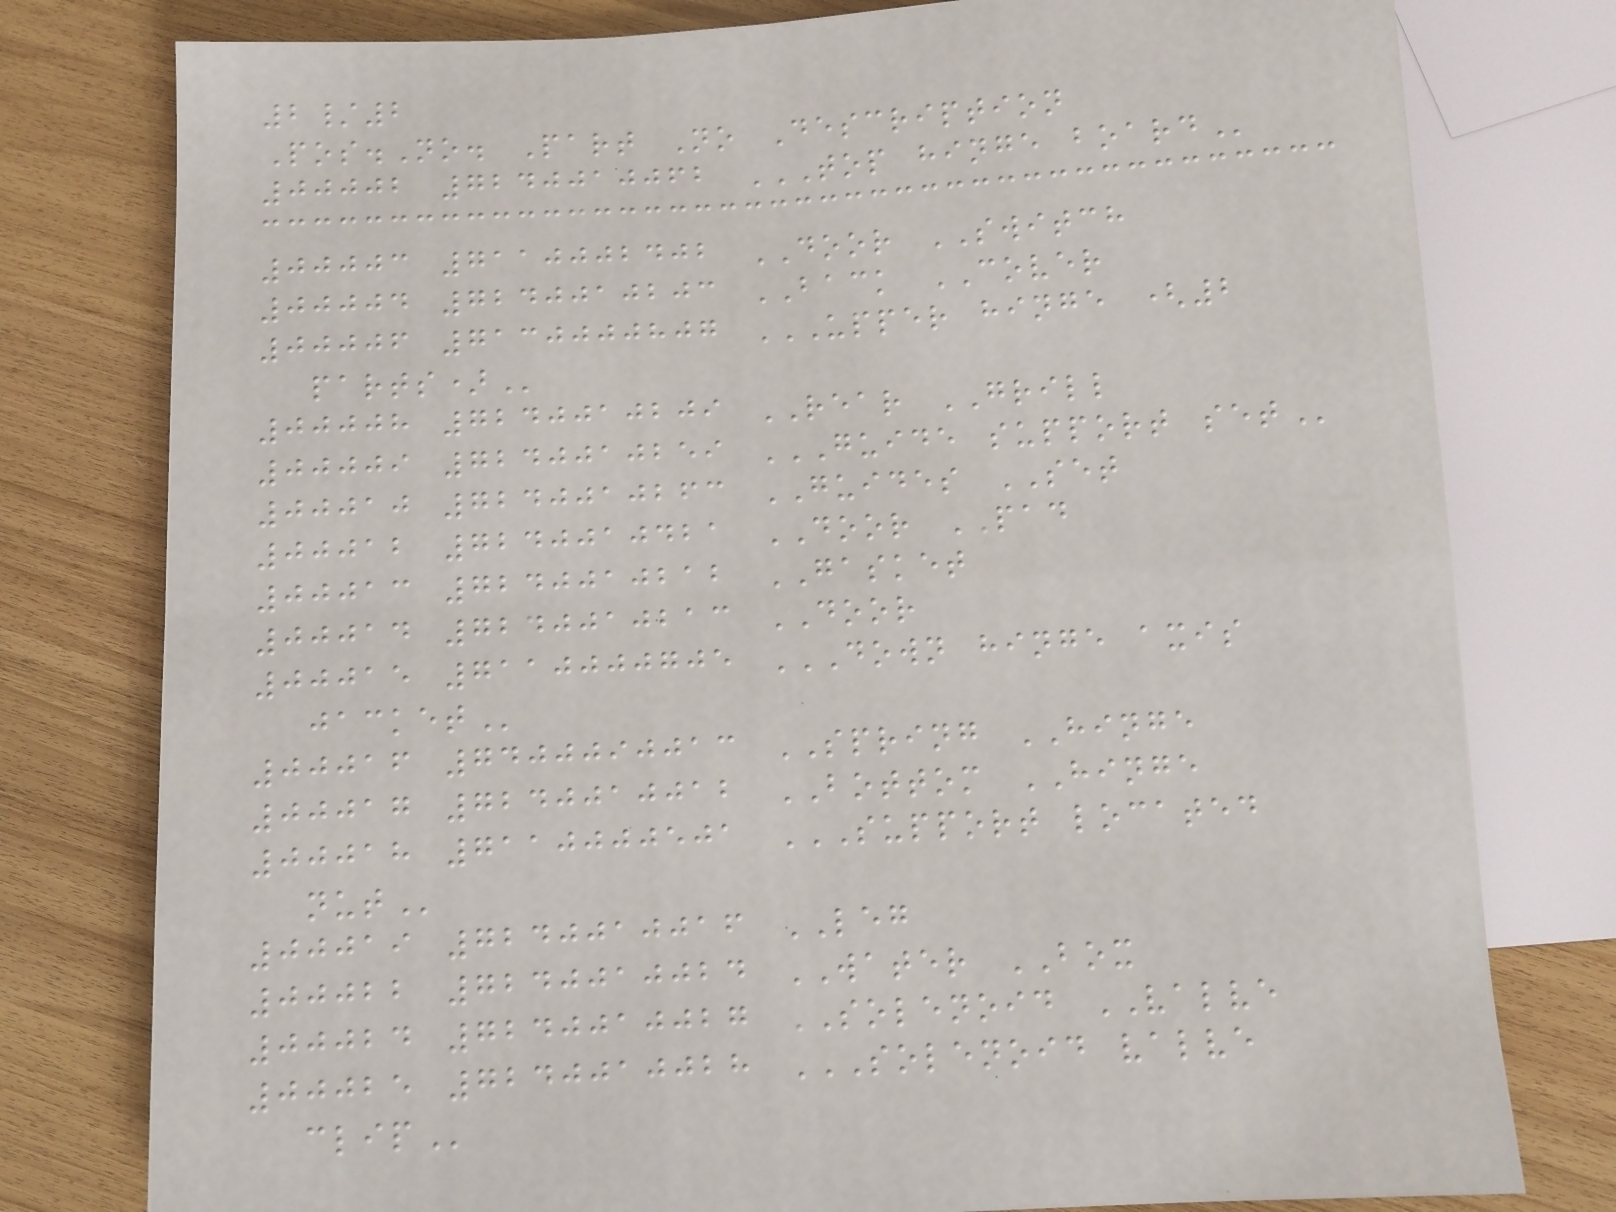2/2
Pos.No. Part No Description
00002 7240010062 TOP HINGE BOARD
00003 7110002402 DOOR SWITCH
00004 7240010203 BACK COVER
00006 7130000807 UPPER HINGE (2
PARTS)
00008 7240010209 REAR GRILL
00009 7240010259 GUIDE SUPPORT SET
00010 7240010263 GUIDES SET
00012 7240010421 DOOR PAD
00013 7240010212 GASKET
00014 7240010213 DOOR
00015 7110000705 DOWN HINGE AXIS
JACKET
00016 7400090013 SPRING HINGE
00017 7240010012 BOTTOM HINGE
00018 7110000501 SUPPORT LOCATED
NUT
00019 7240010016 LEG
00022 7240010024 WATER BOX
00024 7240010027 SOLENOID VALVE
00025 7240010028 SOLENOID VALVE
CLIP
